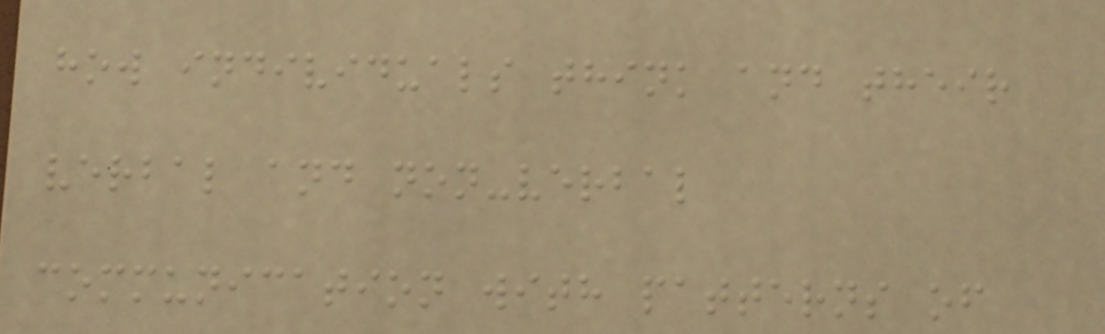how individuals think and their
verbal and non-verbal
communication with patterns of
